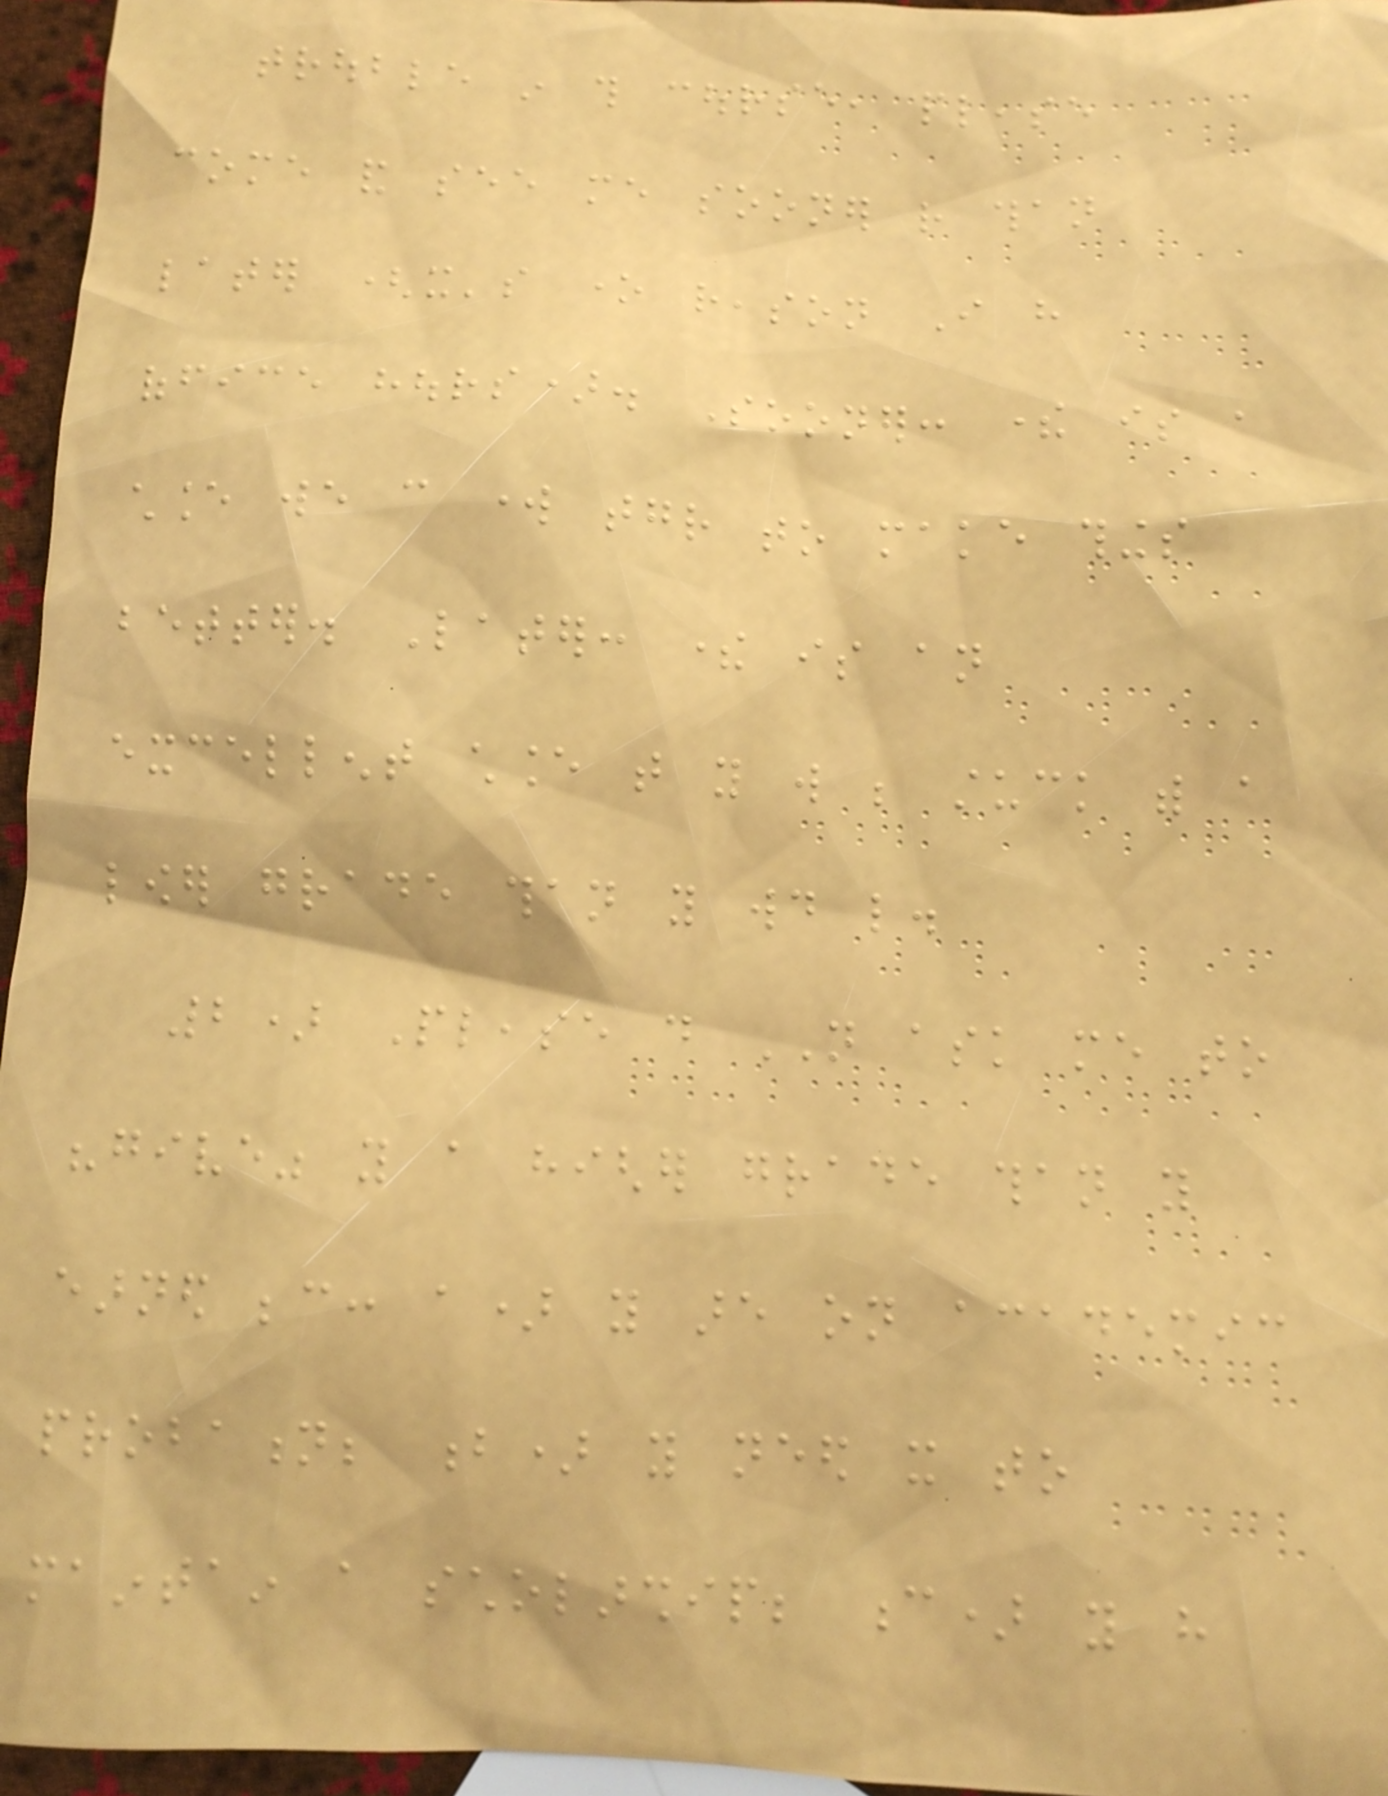trouble in this course, please
come and see me sooner rather than
later (it's one reason I have
office hours). Sooner: there is a
chance we can work together to make things
better. Later: there is an
excellent chance that you will be stuck with a
lower grade than you would like.
2) Please do NOT ask me to
"give" you a higher grade than you
earned because: a) you are on academic
probation; b) you need it to
maintain a scholarship; c) you have
